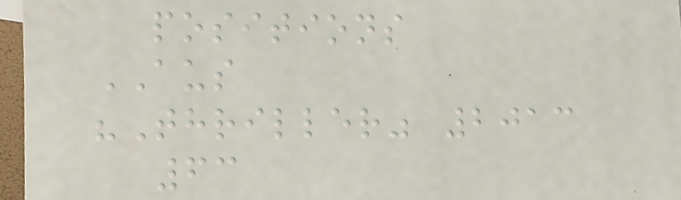positions
AUS
"Thriller" 2013
63
